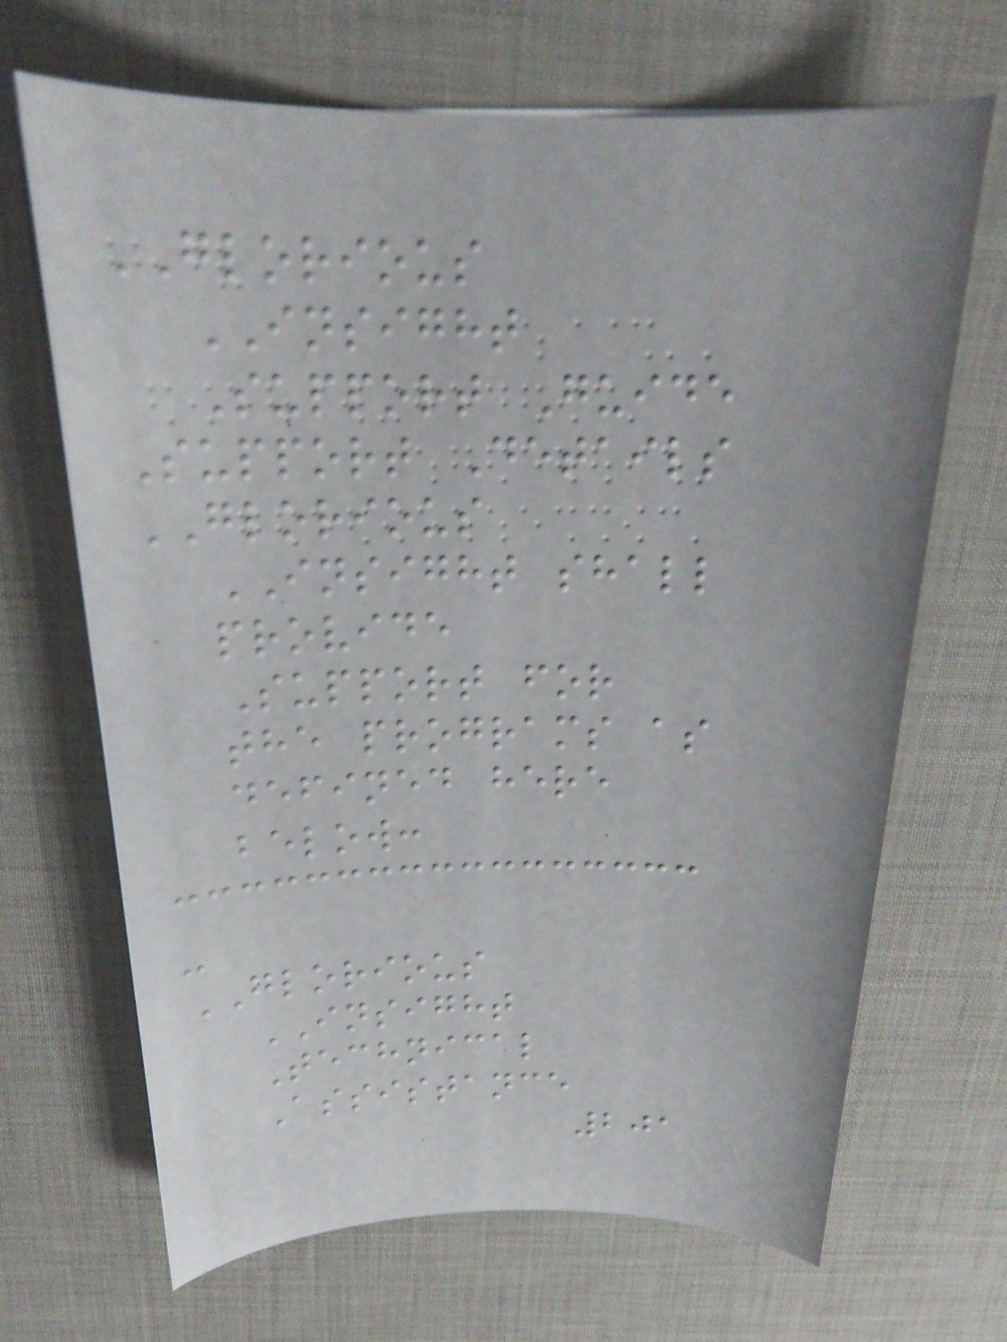GLORIOUS
INSIGHT
Support Guide
Support Details
GLORIOUS
INSIGHT shall
provide
Support for
the programs as
defined here
below:
-
GLORIOUS
INSIGHT
Technical
Assistance
201
